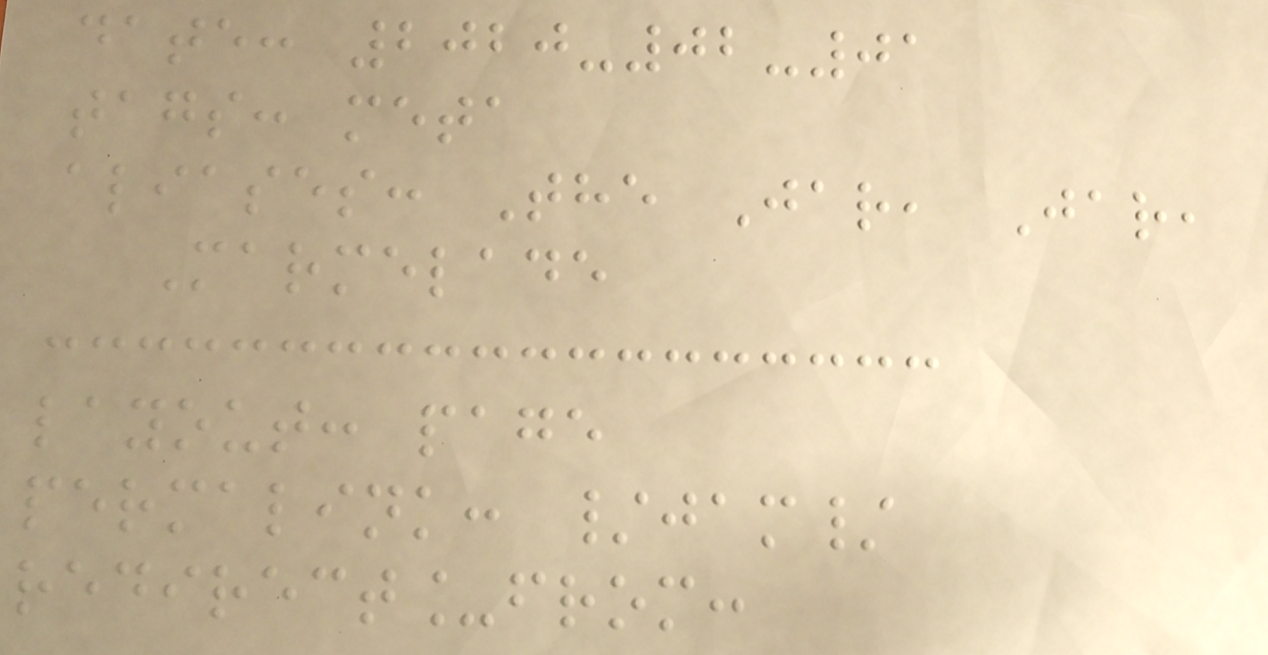date: 2020-02-01
tags: meta
aliases: The Jar, Jar,
Marmelade
layout: page
permalink: /jam/
redirect_from:
